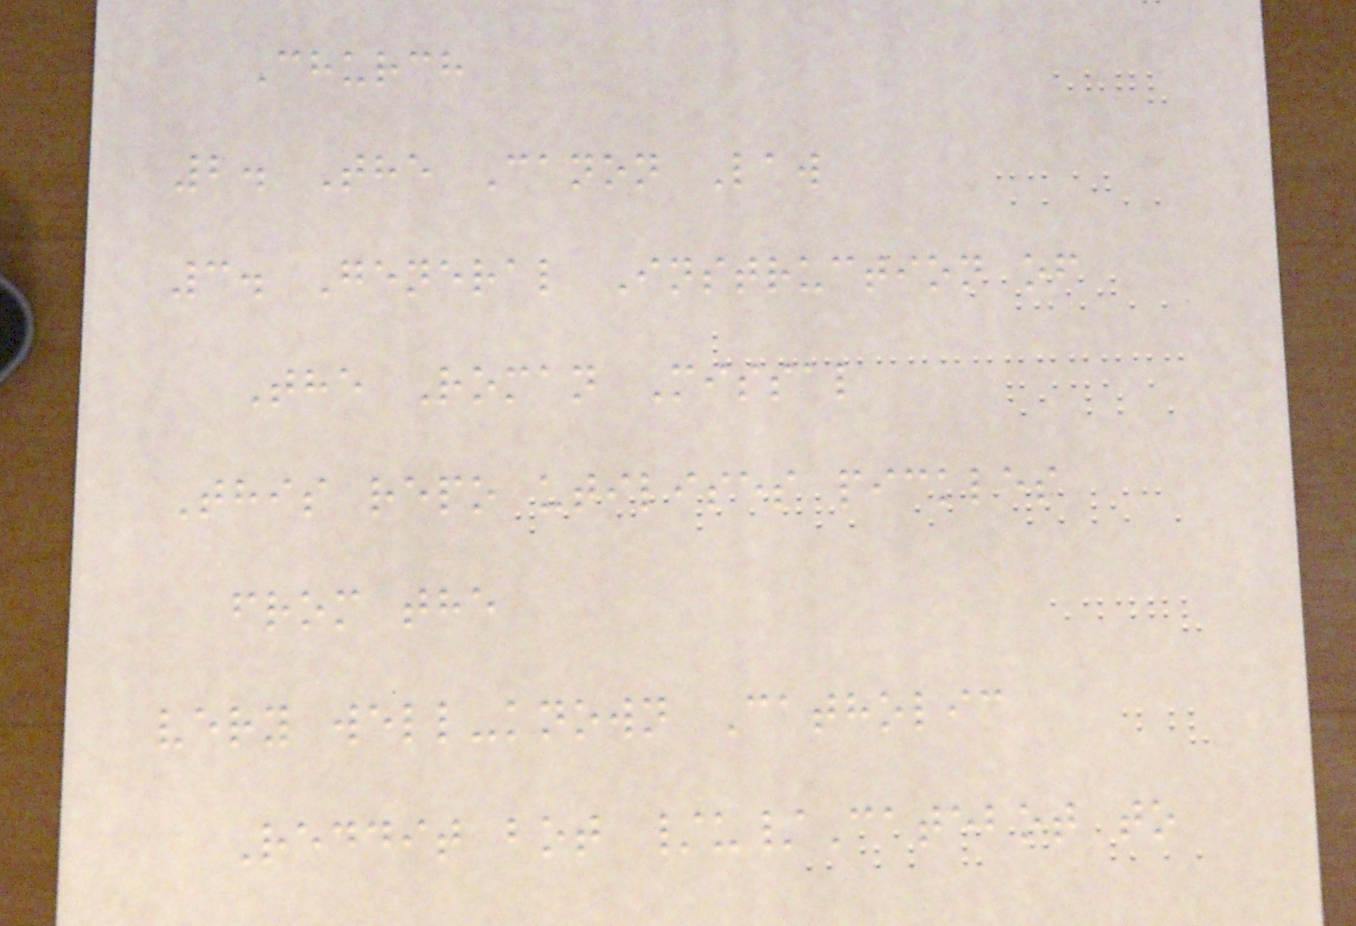Church
2. The Canon Law
3. General Instruction of
The Roman Missal
This repo utilises pickles
from the
very well-known Catholic
Reddit bot /u/Catebot to
